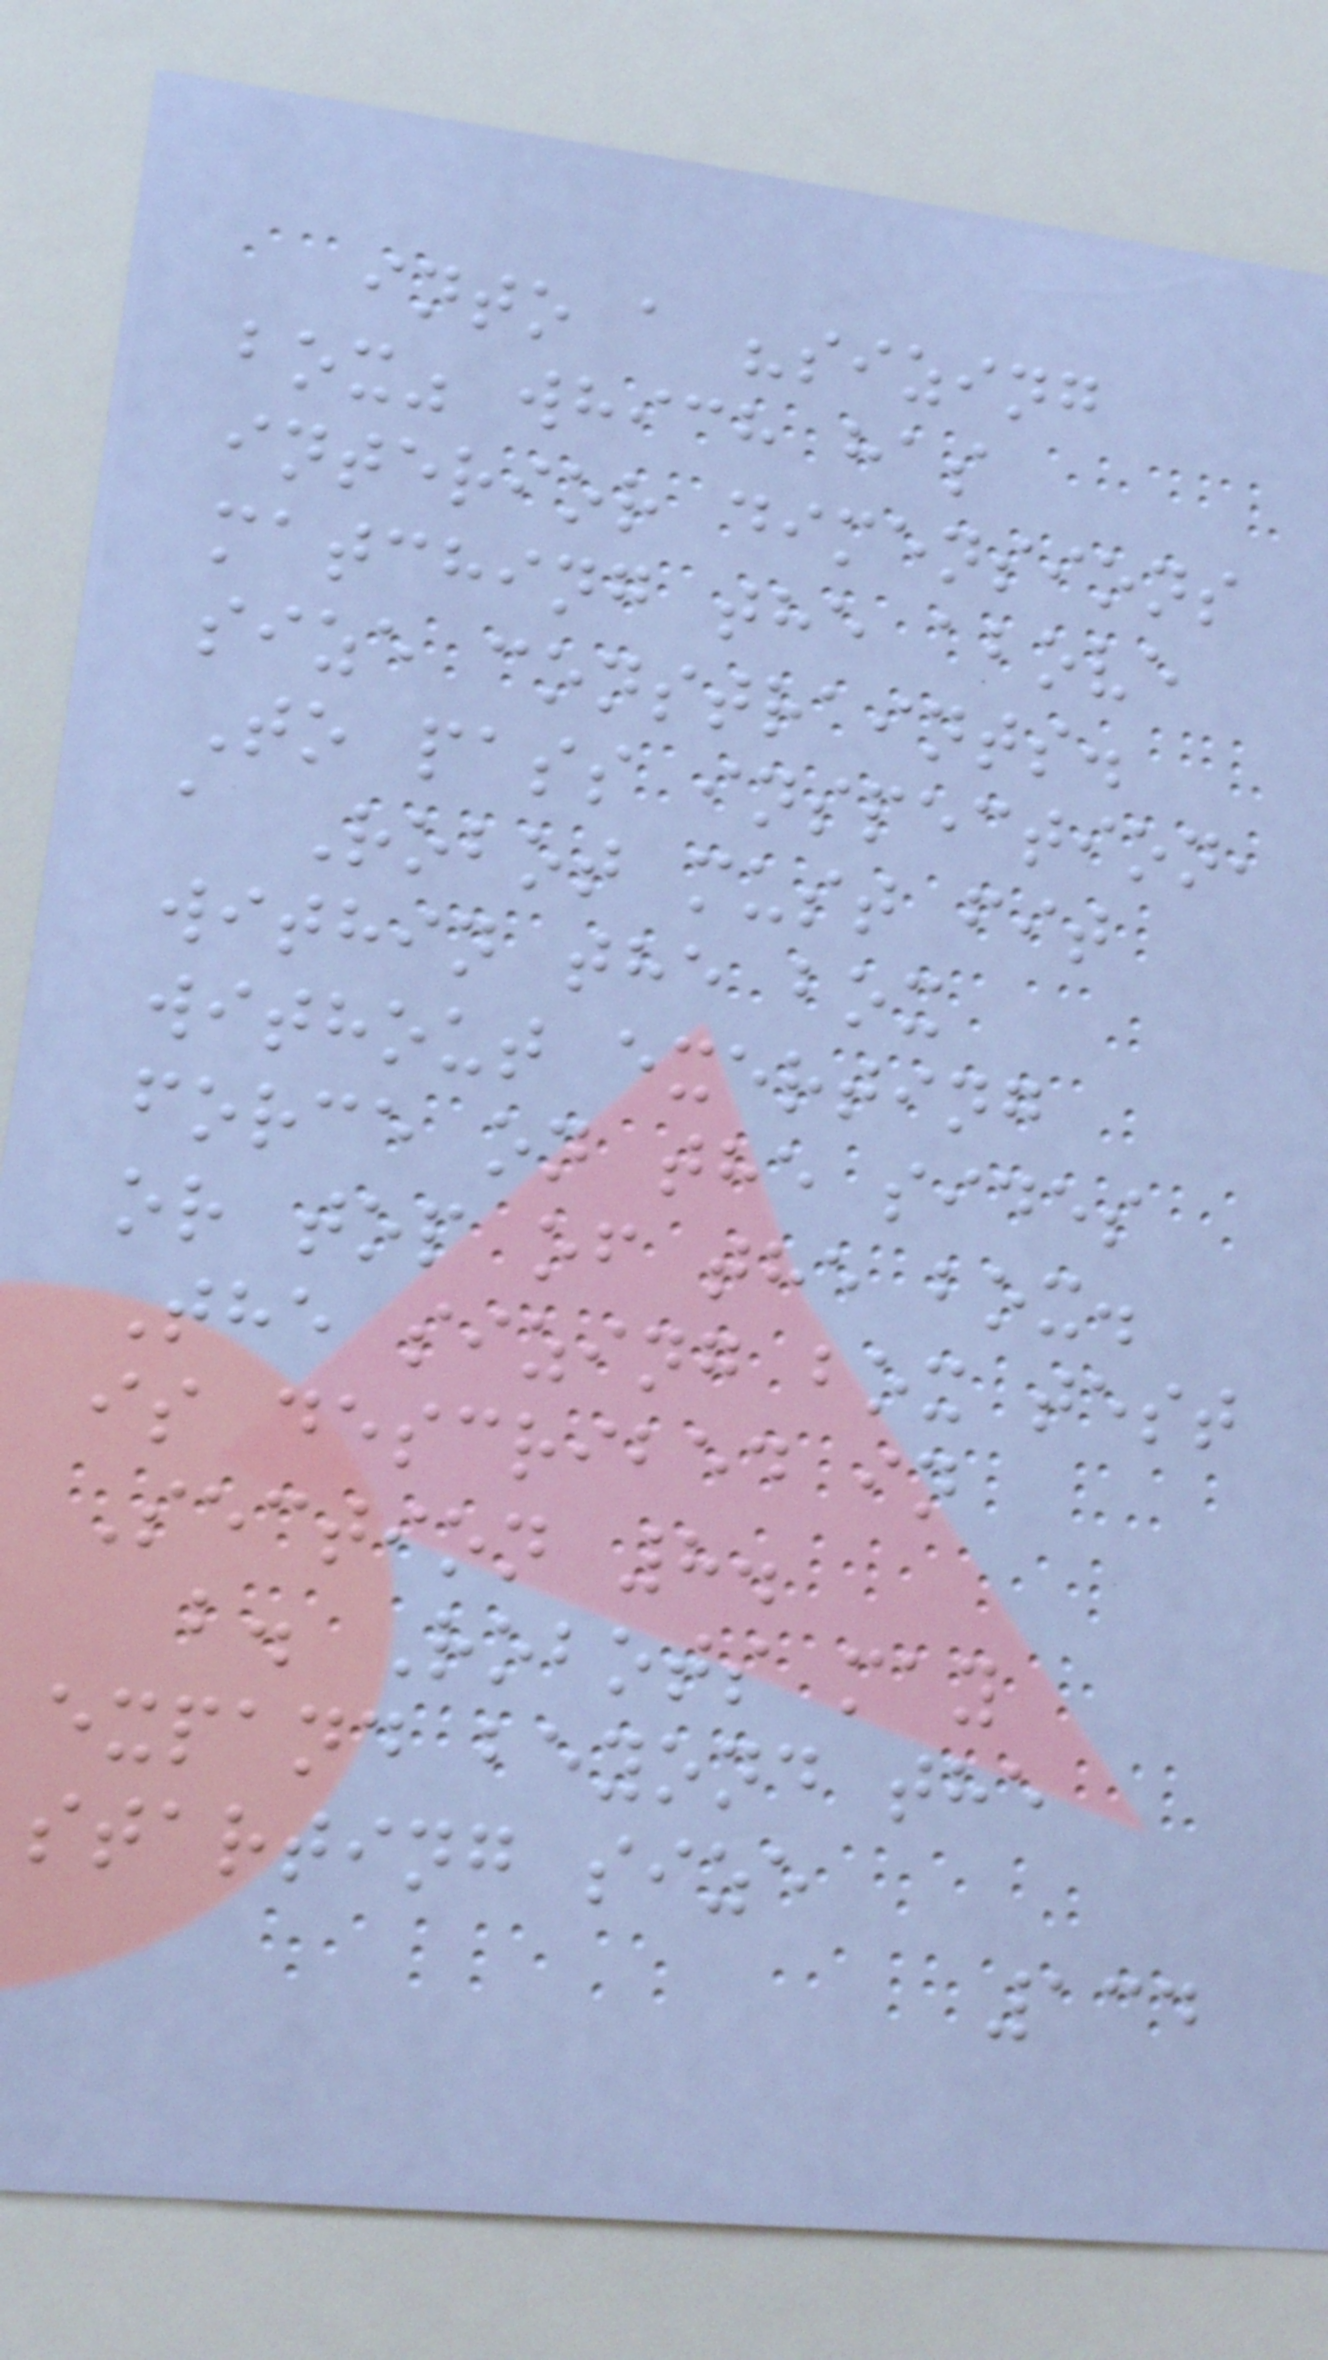into a "sizing
box" which has
interior dimensions
matching the above
size constraints.
To pass inspection,
a Robot must fit
within the box
without exerting
force on the sides
or top of the box.
The sizing box test
is described in
Section 8.
b. Robots may
expand beyond the
starting size
134
